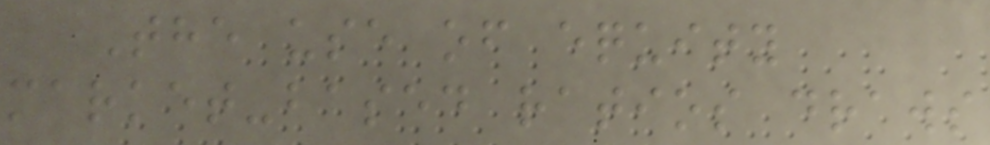The use of equity
market-based ratios draws
